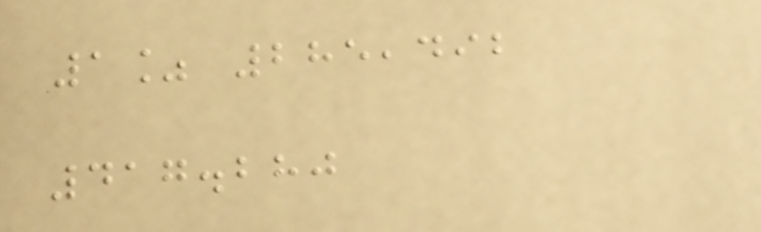1% 285,492
417.280
